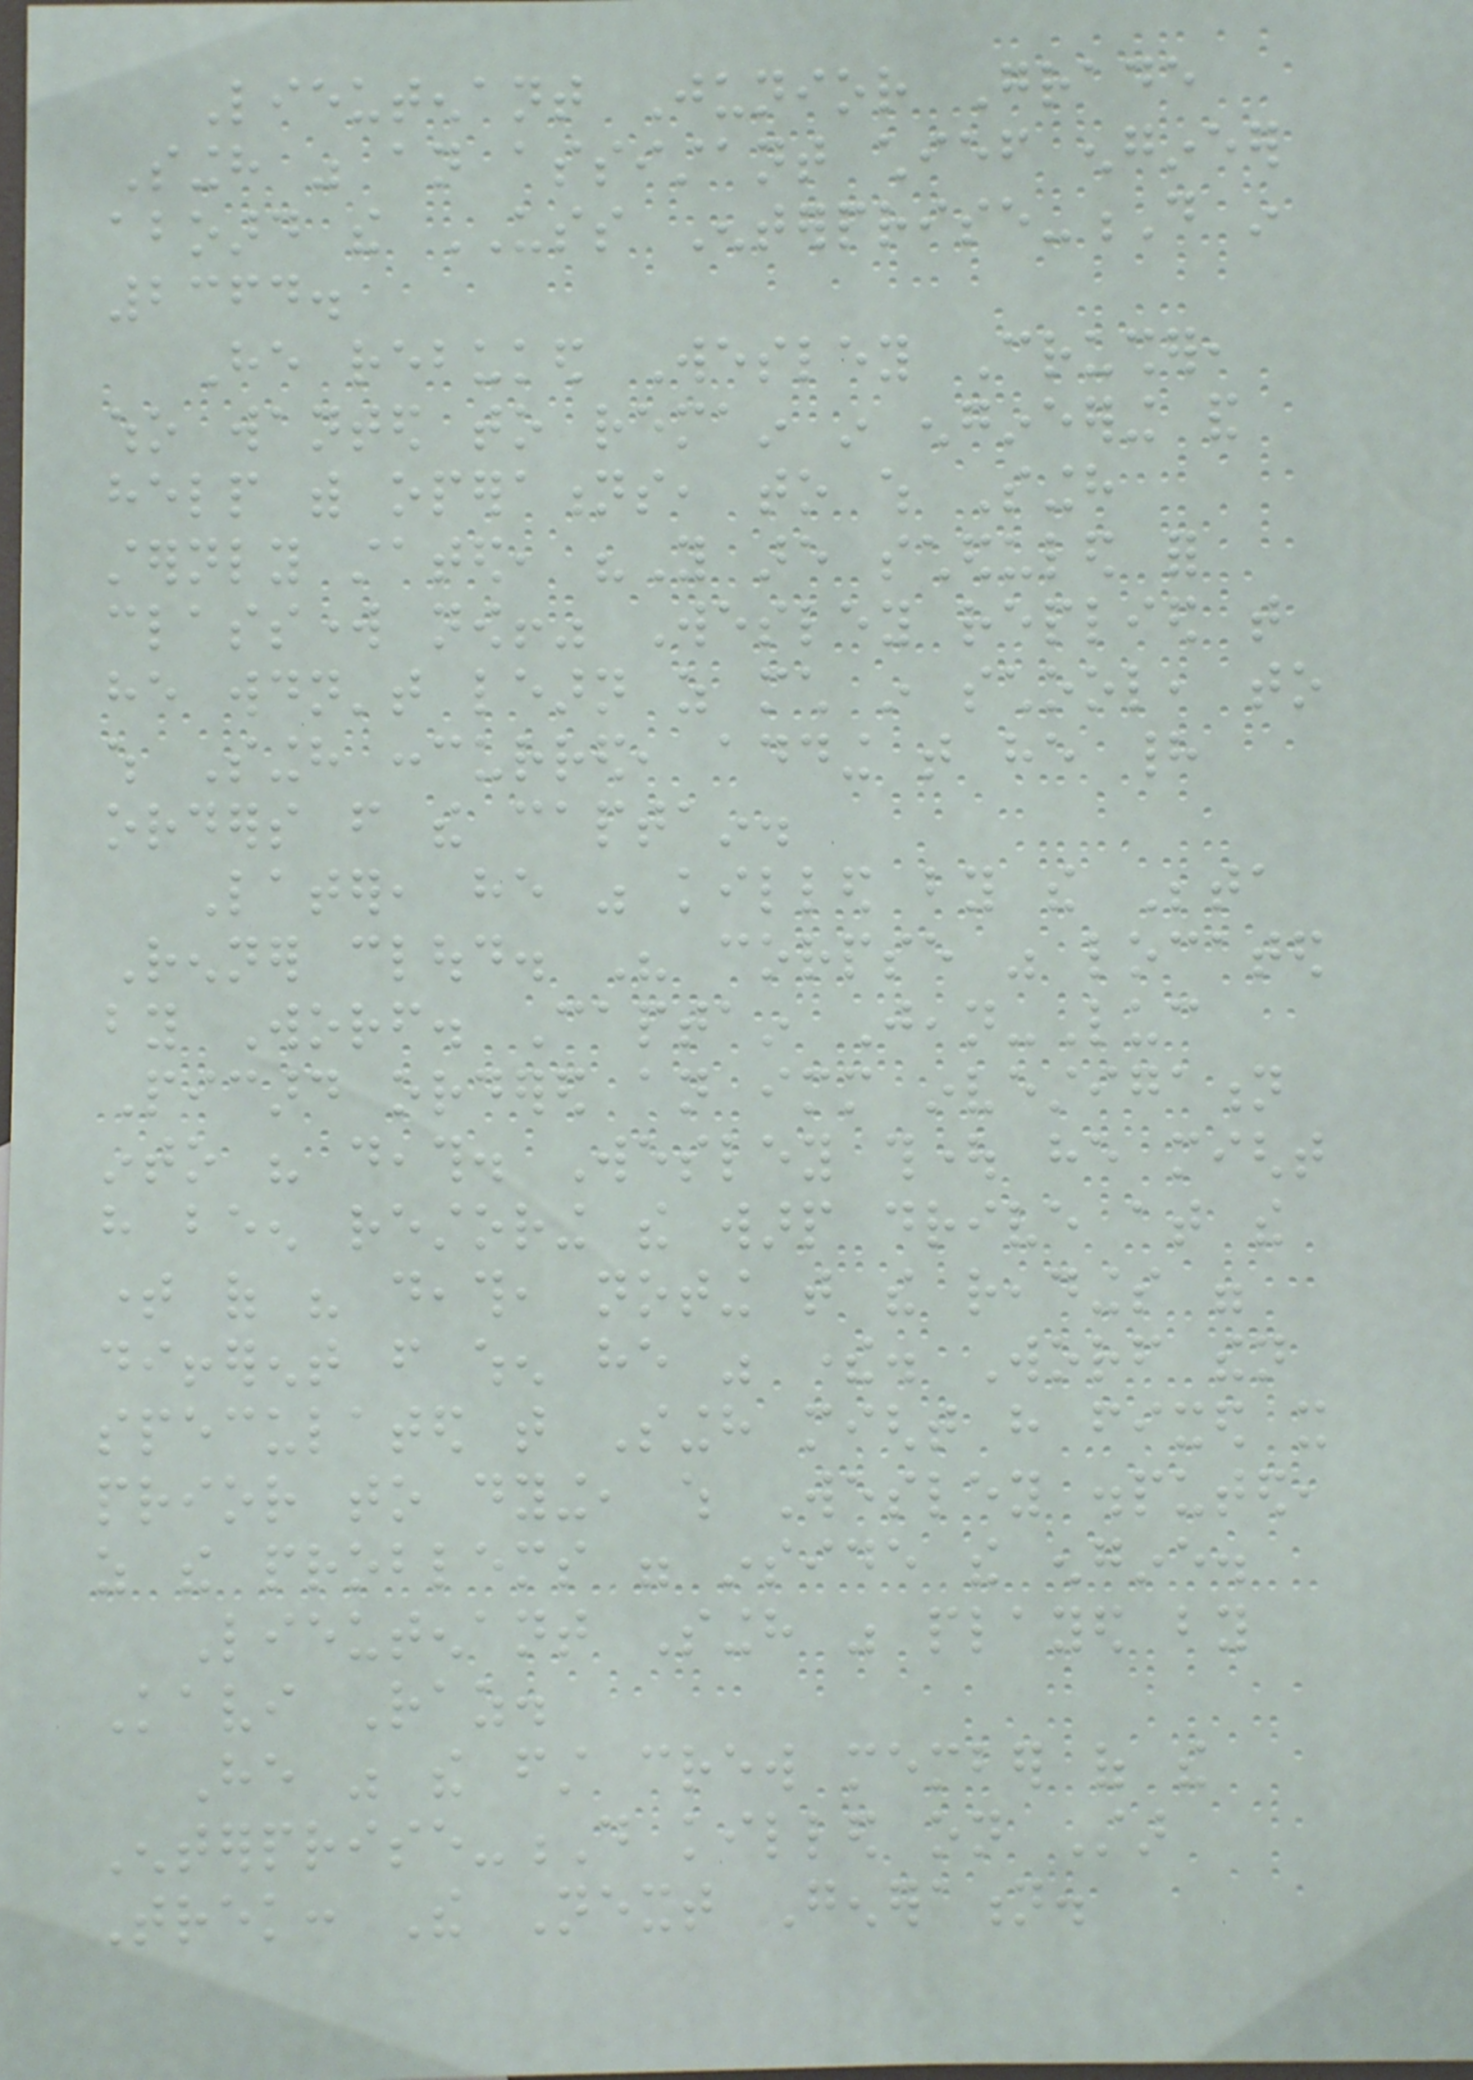Lieutenant Junior Grade
Singh was an assistant chief engineer
aboard the USS Enterprise-D in
2364.
He rebuked Wesley Crusher,
who wanted to remain in engineering and
help with operations, to which Singh
sternly stated, "You are scheduled for
classwork now!" Wesley replied that
he wouldn't learn as much in school, to
which Singh concurred, adding that he had
orders from the captain.
Later, he was killed by the Beta
Renner cloud. His corpse was located
by Worf. Captain Jean-Luc
Picard ordered an immediate investigation
into his death. Wesley thought he might
have been restoring the warp drive at the
time of his death, noting that the readings were
different from when he was there. Worf then
speculated that Singh might have fixed it
prior to dying, which Wesley disputed,
as the problems were inside the engine.
Lieutenant Singh was played by
Kavi Raz.
He was the first crew member of the
Enterprise-D killed on Star
Trek: The Next Generation.
